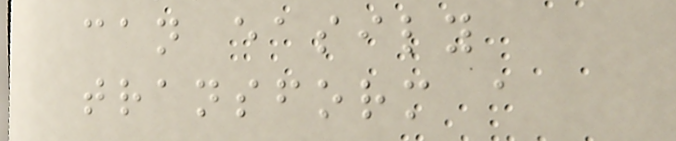can easily
transform a
